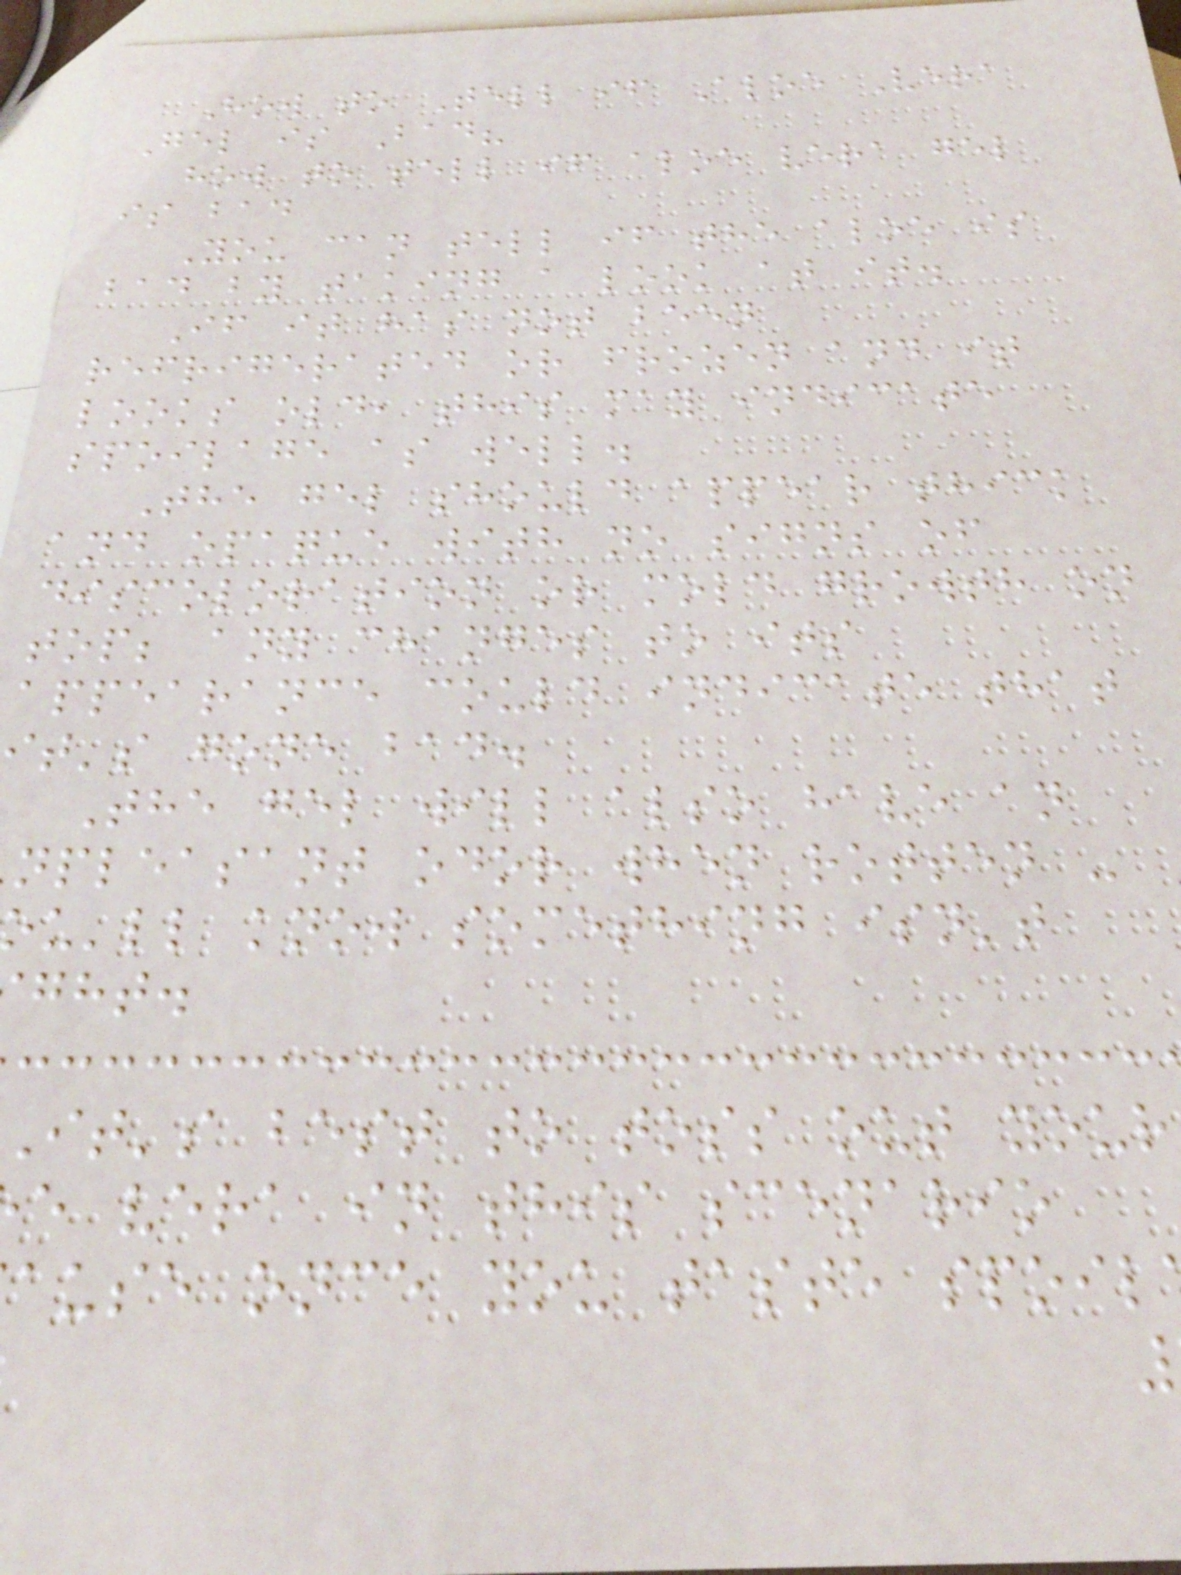How to Tell if Aloe Vera
Gel is Bad?
how to tell if aloe vera gel
is bad
You can tell if the aloe is
bad by taking a look at it.
If it has not been
refrigerated or frozen and it
looks old, this may indicate
spoilage as well.
The gel should appear thick
and opaque with no signs of
discoloration or mold growth on
top; any changes to its
appearance could indicate that
it's gone bad.
The gel will also have an
npleasant odor when rotten -
u'll know something isn't
ght.
it's best to toss out your
e vera in this scenario
ause once you taste spoil
